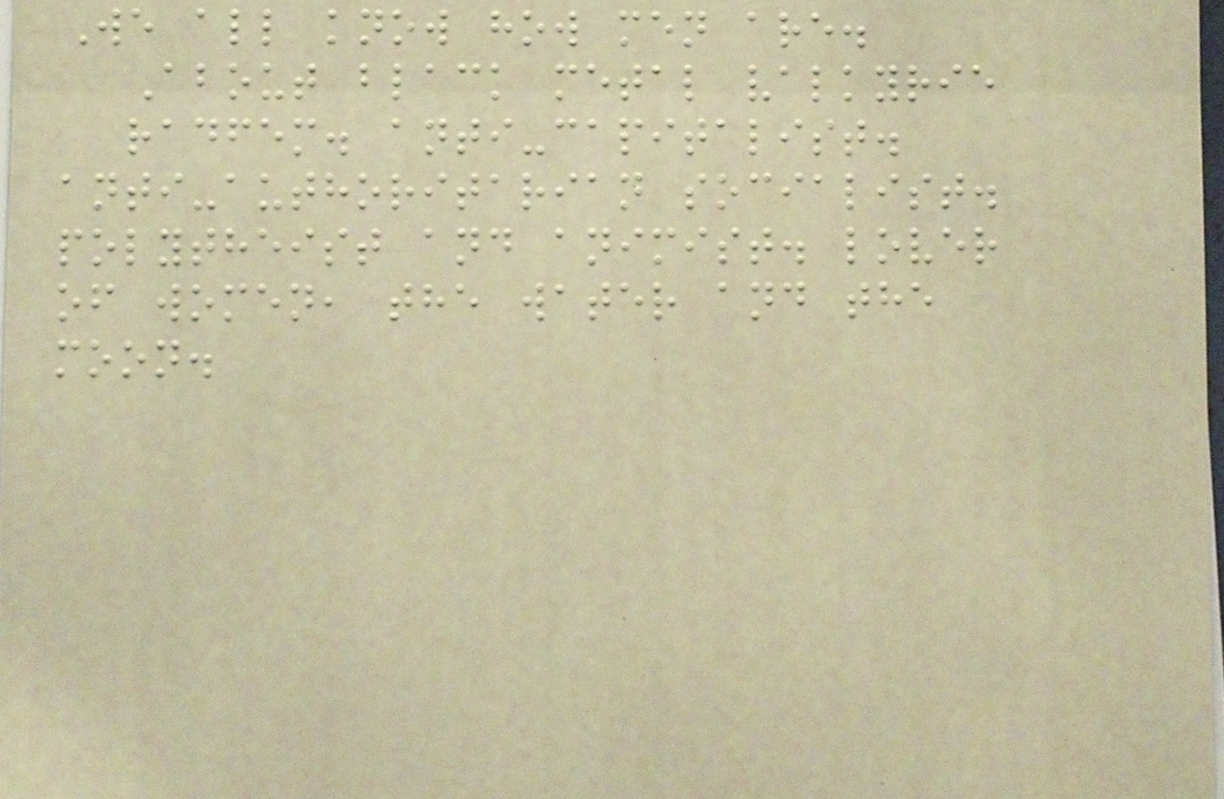We all know how men are.
About black metal valkyrie
radfem. anti-capitalist.
anti-authoritarian socialist.
polytheist and animist. lover
of women, the water and the
moon.
